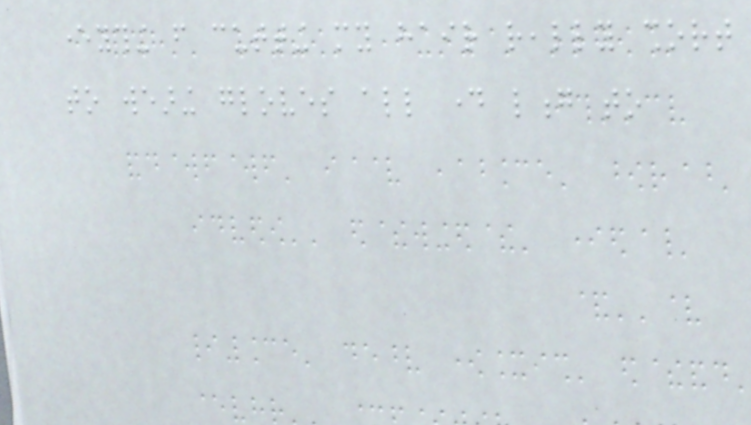everything from cutting my hair really short
to wearing gloves all day long to
